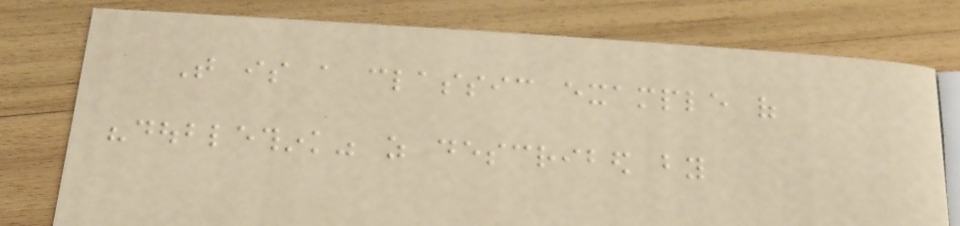That is a classic example of
"doublethink" as described by
